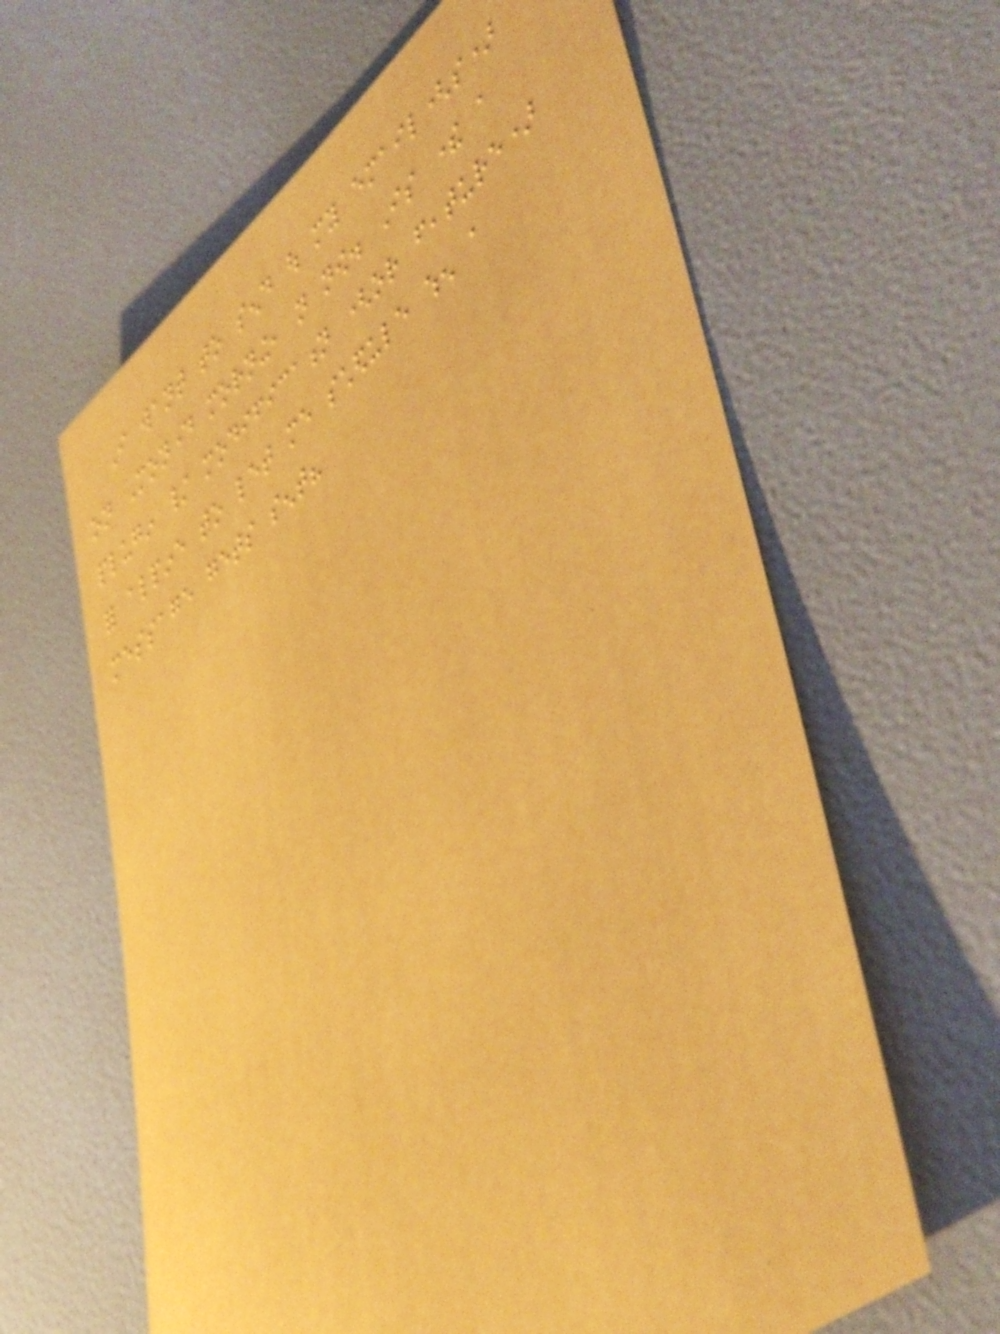I want to send out my email(s)
on Monday morning, not now. Is there a
plugin / modification (or feature)
for alpine to let me schedule when a
message gets sent?
